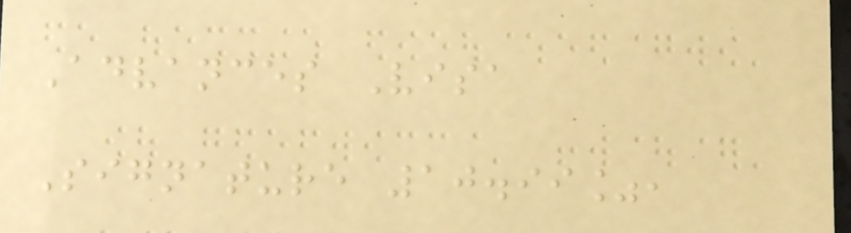Advances Visa
Signature 10.99%,
